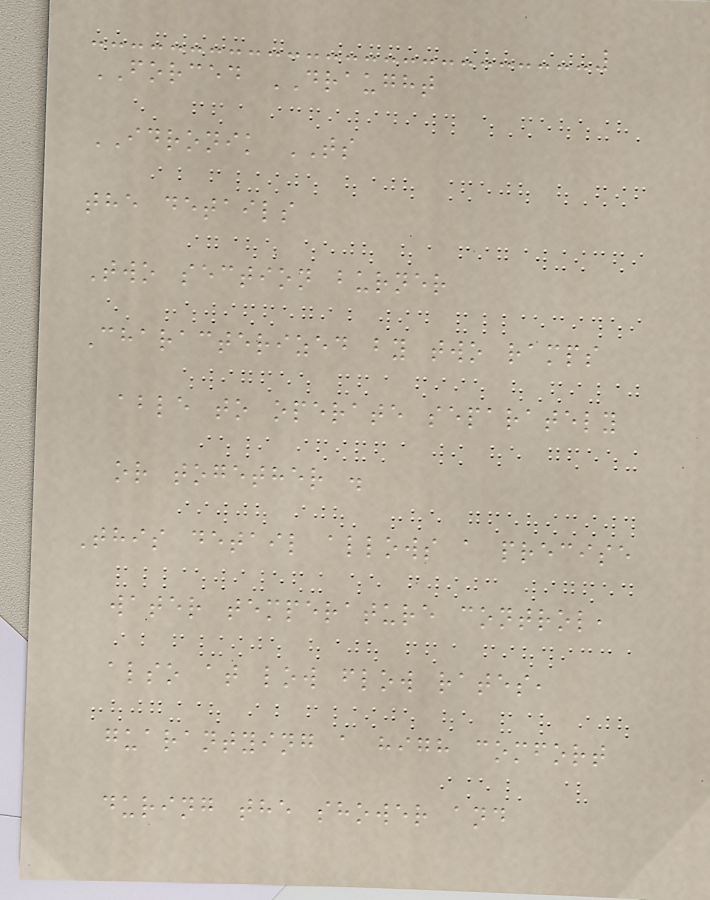FORCED DRAUGHT
IDRONIK TS
the details
Two section burner
Characterized by two ramps
able to operate separately
or together .
This detail allows a precise
water temperature control,
also at low flow rates,
guarantying a high comfort
during the shower and
